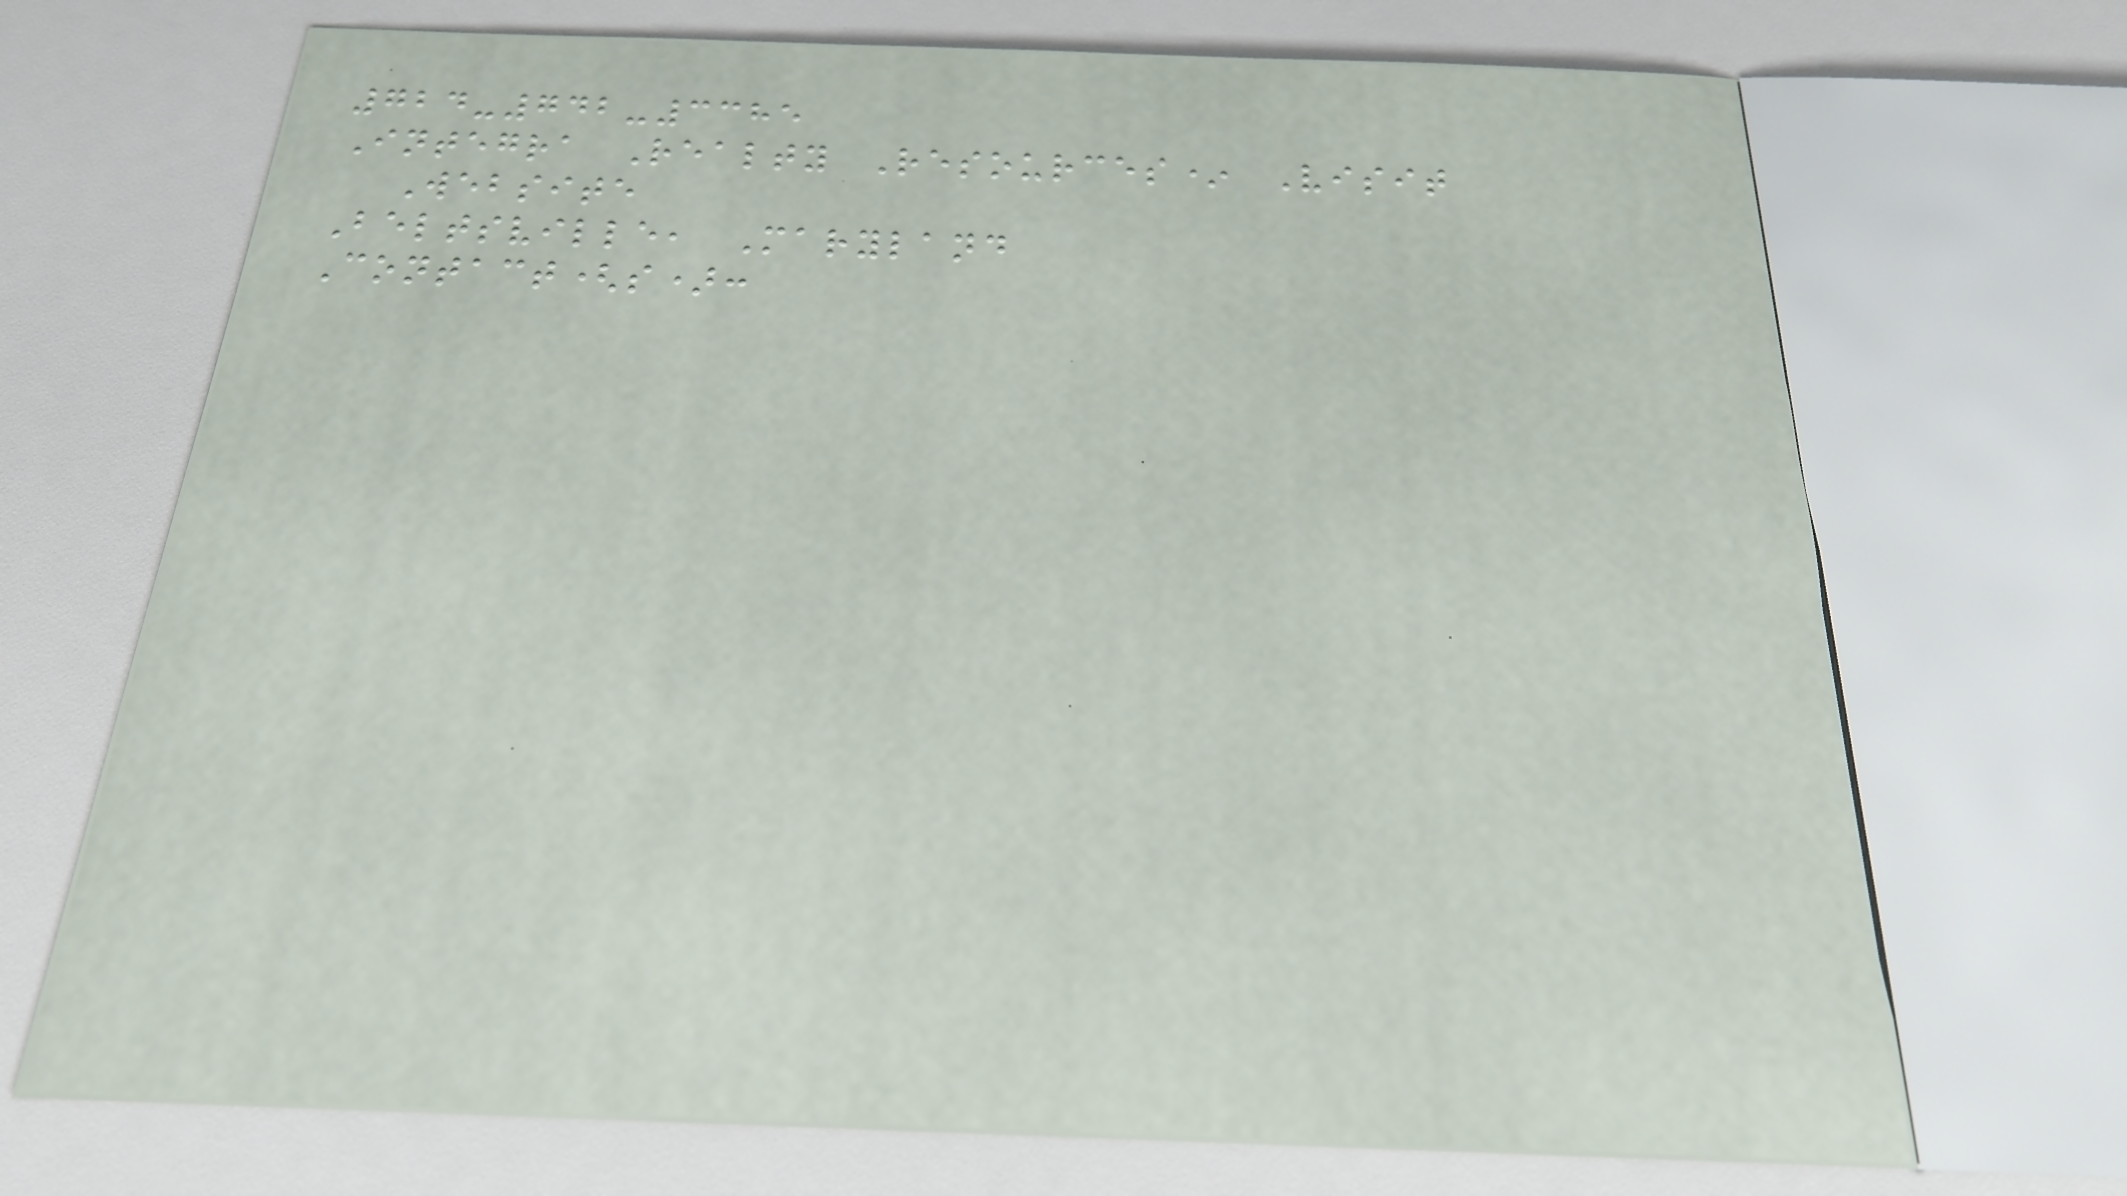724-742-3385
Integra Realty Resources* Visit
Website
Beltsville, Maryland
Contact(s):
